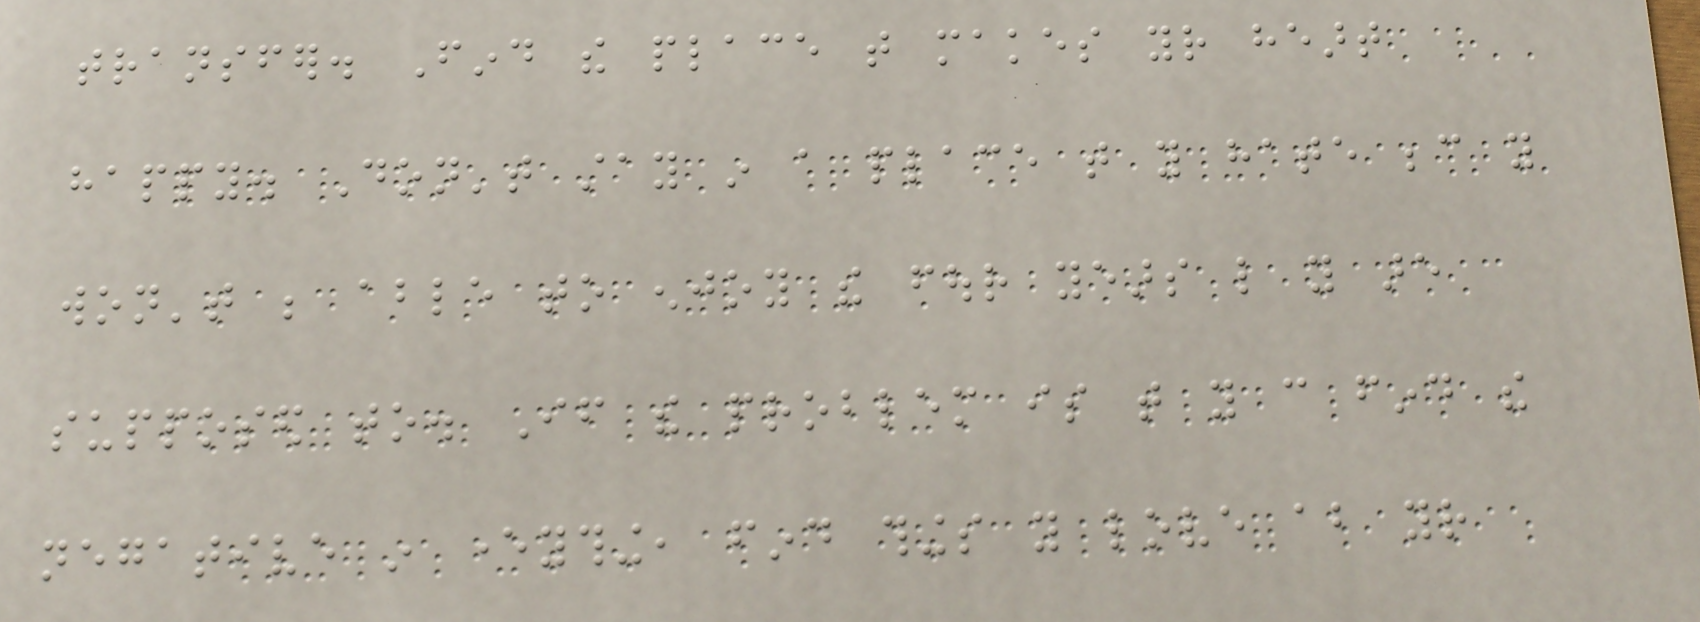transfer. Find the place that makes your heart
happy. Don't stay in a place that you hate because you
won't be able to enjoy the four years like you are
supposed to. If the problem is that you can find the
negative in everything, find things you love about your
